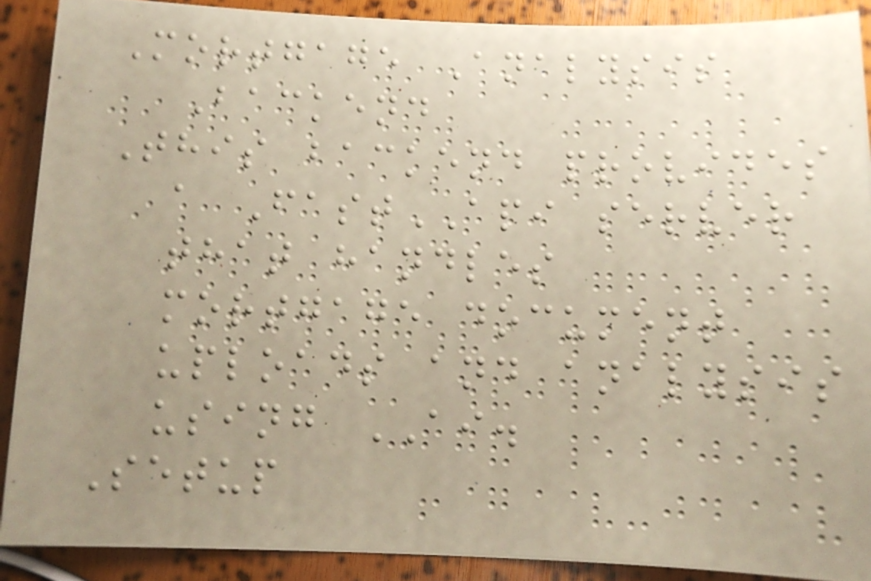Mortgage Analysis
Backend
This backend provides
a FastAPI server
that handles
mortgage document
uploads and analysis
using AI.
Setup
